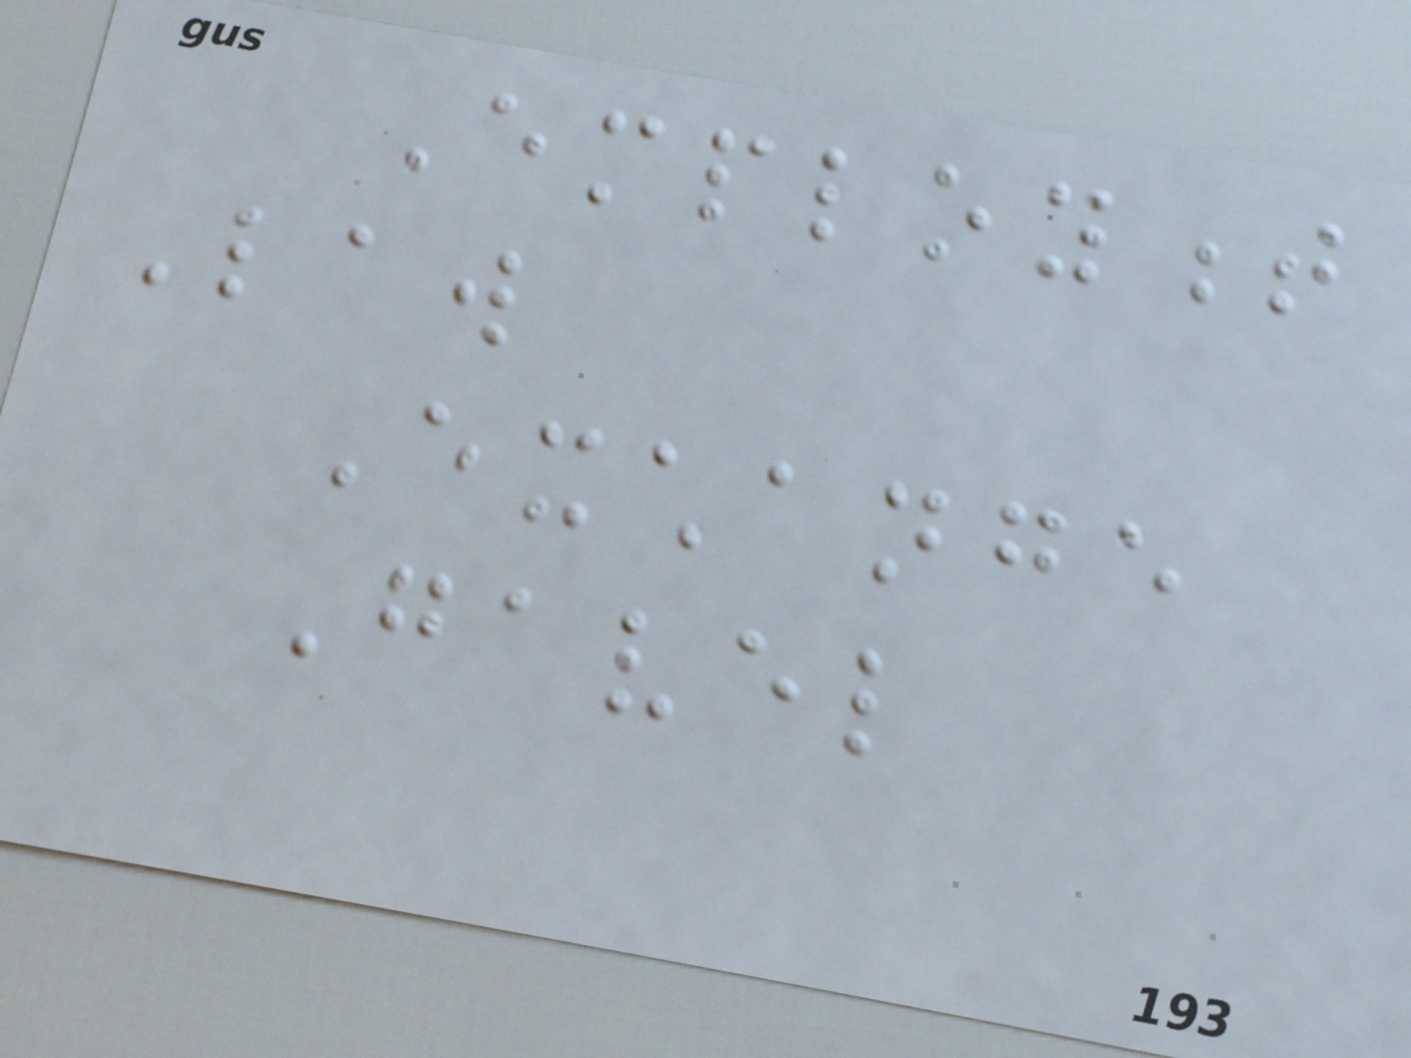Employment
Law
Exchange
Gavel
